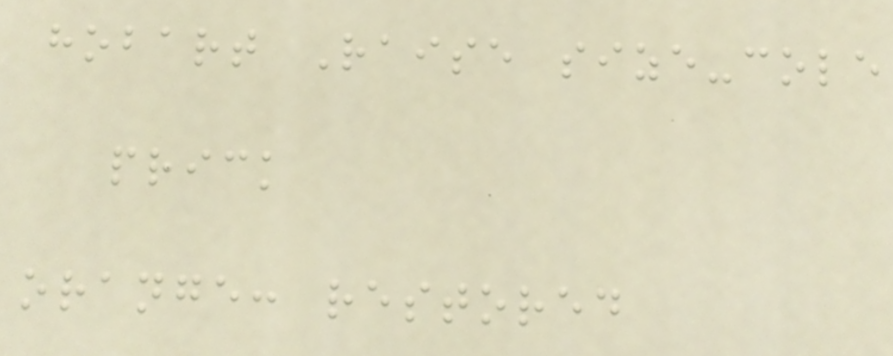hobart Raise size-cole
prick
orange: restored
